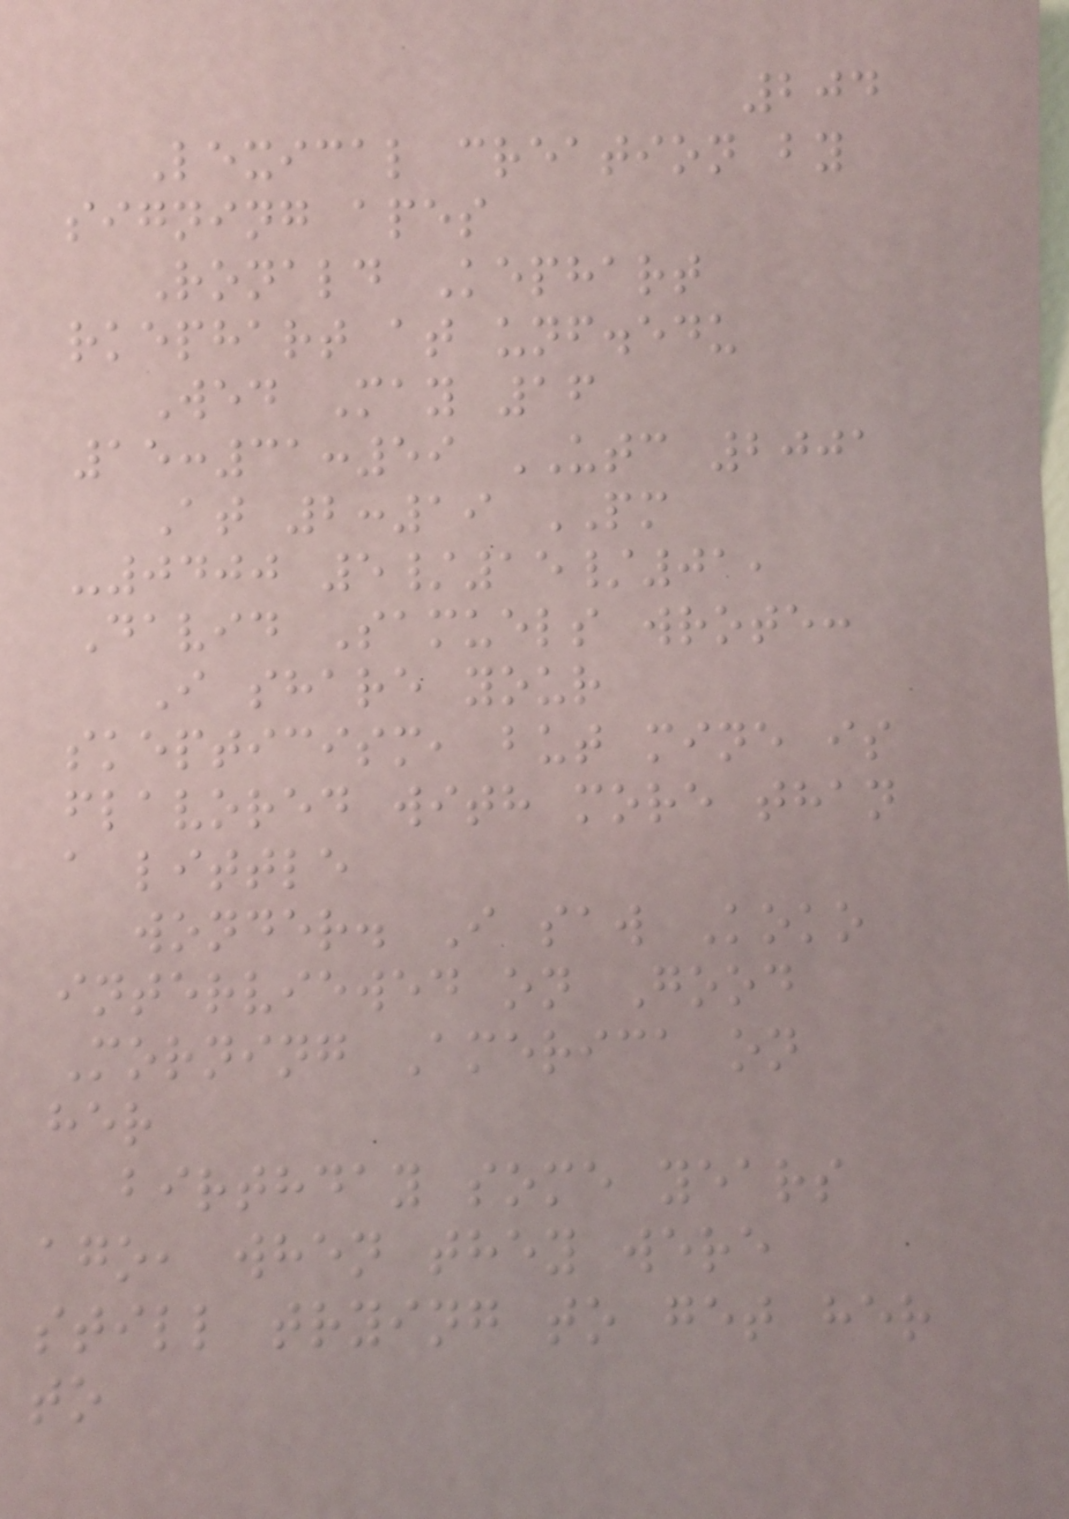204
Lexical creation by
signing apes
Ronald Kephart
rkephart at unf.edu
Wed May 16
15:31:59 UTC 2001
At 2:19 PM
-0400 5/15/01,
David Samuels wrote:
I share your
skepticism, but mine is
flavored with more than
a little
wonder. I saw Koko
interviewed on Good
Morning America on
her
birthday some years
ago, when they were
still trying to get her
to
